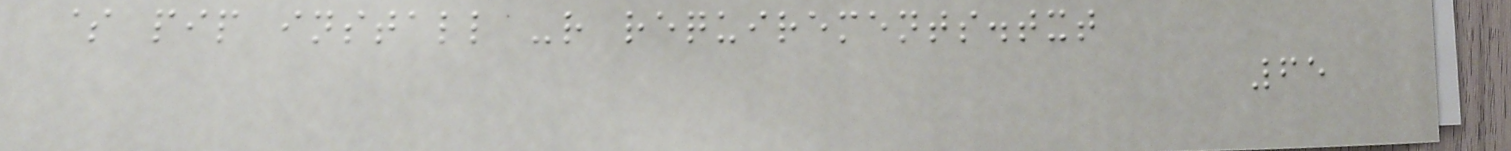$ pip install -r requirements.txt
65
